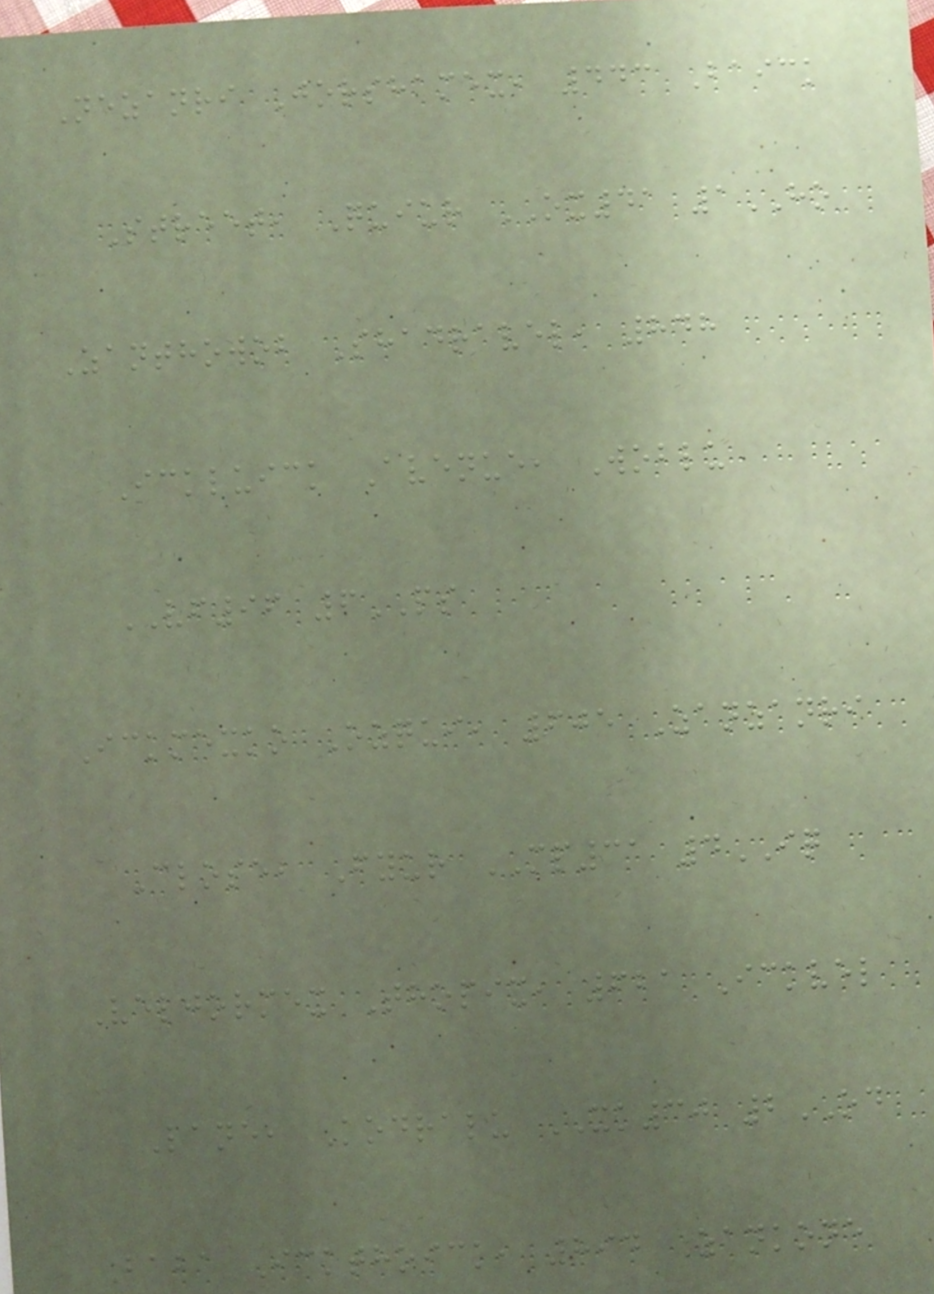Nezanri Jorshamex, 443 Baick
Street, Quiur OX41 1HO
Zanthowob Shadravel, 848
Ickluick Avenue, Woblu
VF96 6PS
Ickmexko Ozqui, 605 Zanzanri
Close, Fyur MP31 4IQ
Veljormex Thopix, 621 Ickvel
Lane, Kodralu XK30 2OD
Baba Ickthoick, 894 Zankone
